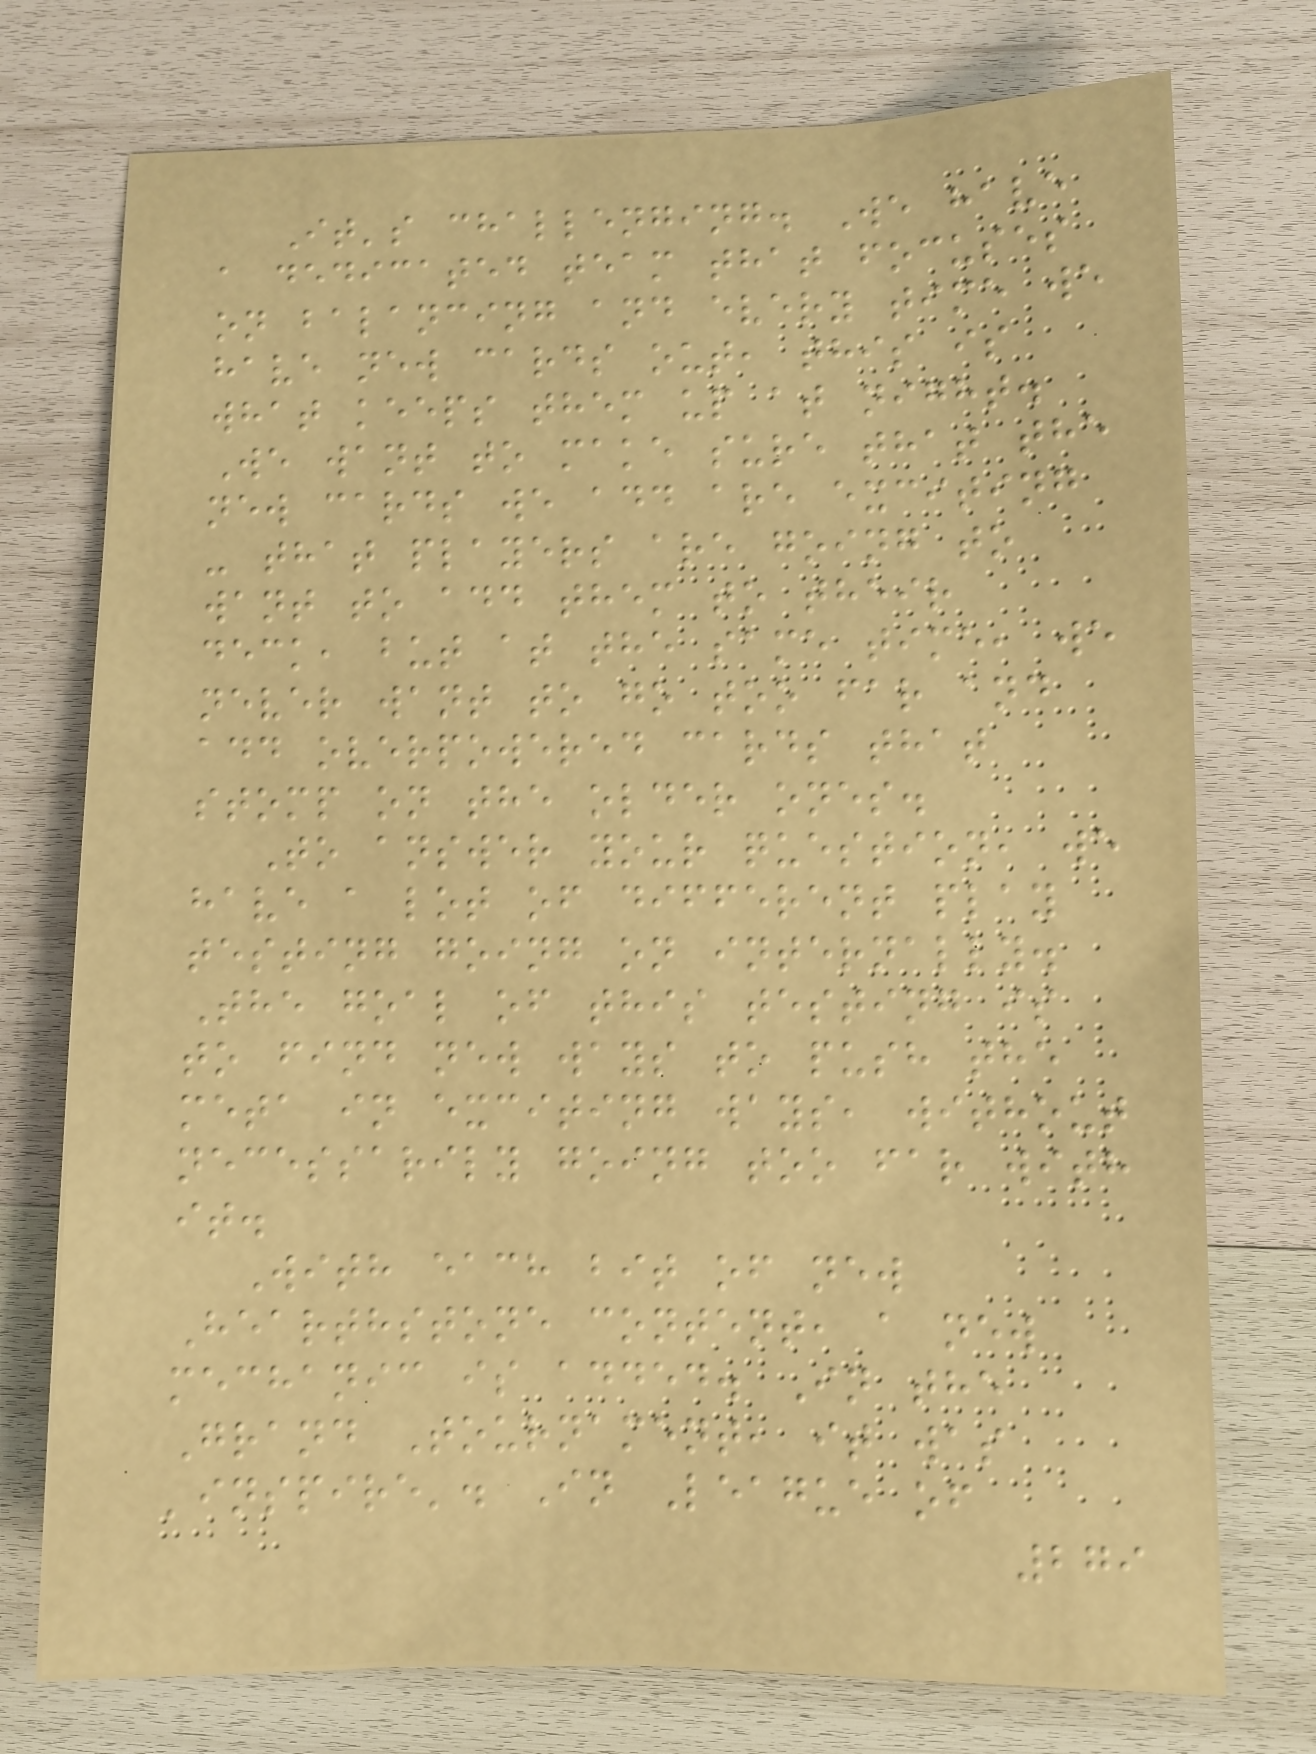It's challenging. We have
a dedicated team that focuses
on balancing and every time we
have new cards out, this is
what keeps them up at night.
We want to make sure that the
new cards we add are exciting
- that players are going to
want to add them to their
deck, but at the same time, we
never want to go too far and
add overpowered cards that
stomp on the older ones.
To answer your question, we
have a lot of different play
testing going on internally.
The goal of this testing is
to find new ways to push the
meta in exciting ways, without
necessarily going too far with
it.
With each bit of new
Hearthstone content, a new
mechanic is added. In the
Grand Tournament, it was
'inspire'. In League of
279
